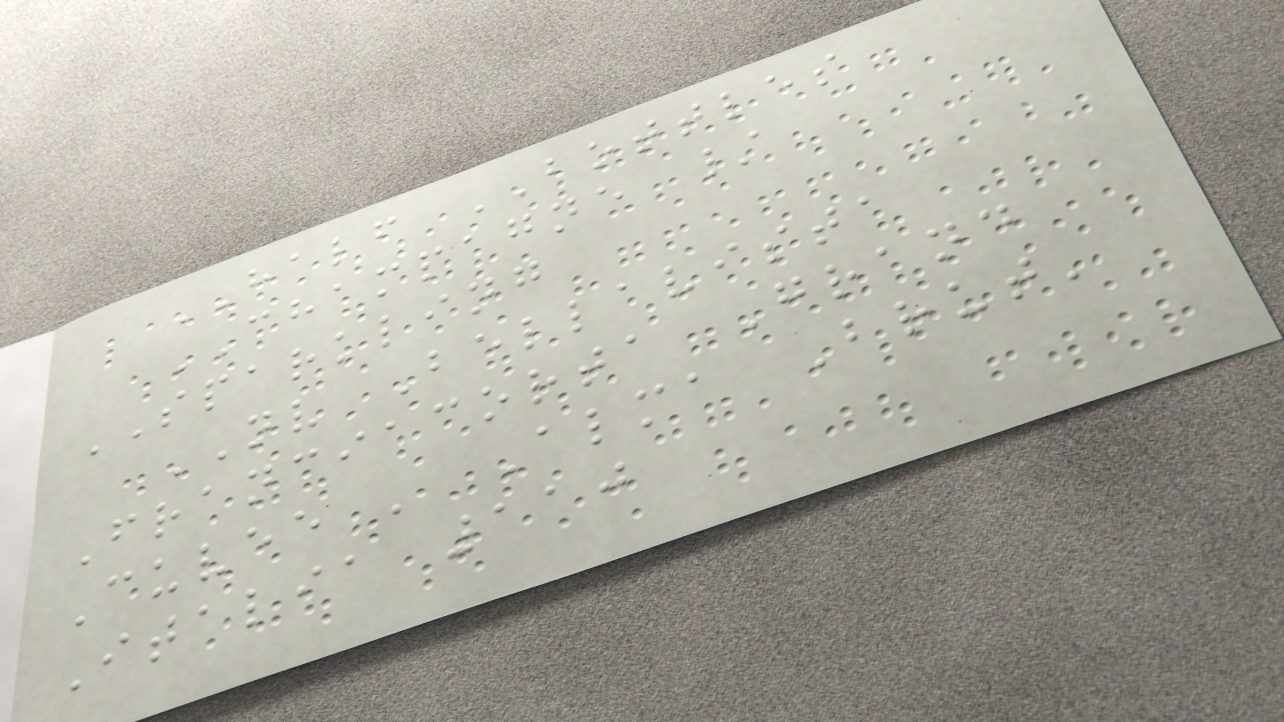HALF BOTTLES
CHAMPAGNE /
SPARKLING
NV Bellavista
Franciacorta Grand
Cuvee ' Alma Brut'
Italia 110
